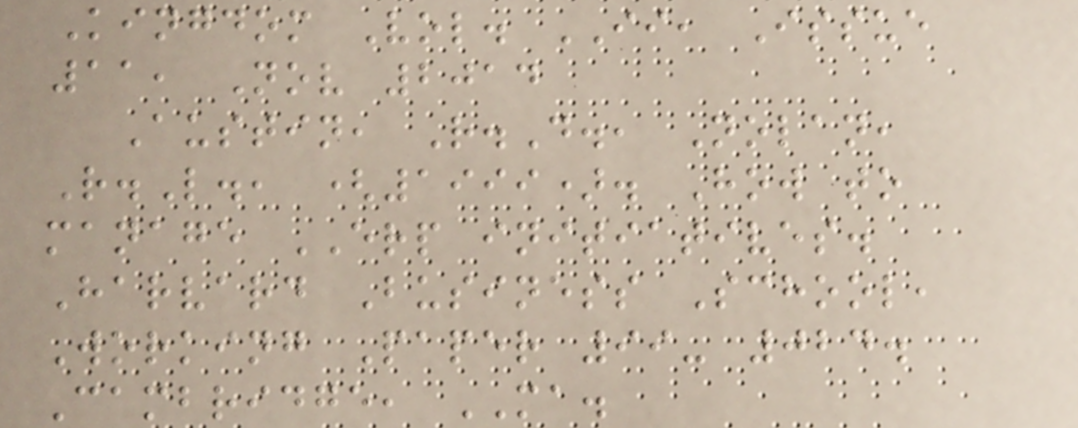Kingdom Vol. II, Issue
11, Nov 2014
Austin, R.D., Nolan,
R.L., (1999). How to
manage ERP initiatives.
Harvard Business School,
Working Paper 99- 024.
Cambridge, MA.
